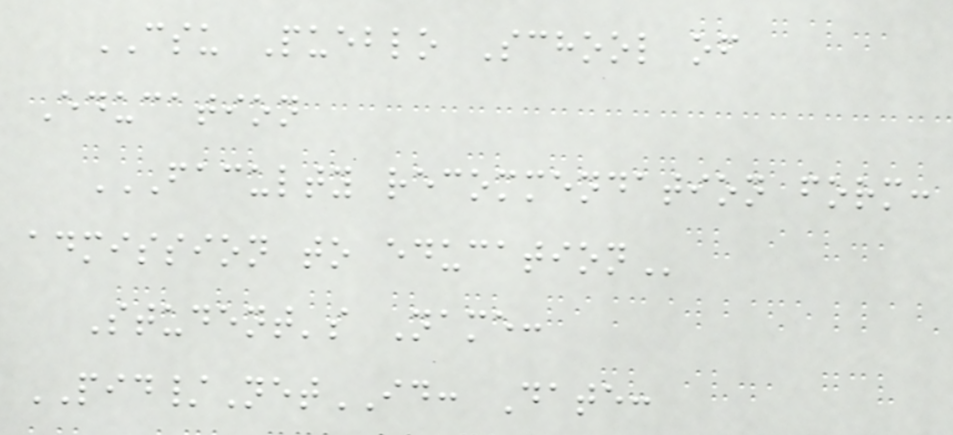CSU Pueblo School of
Education
FACULTY RECOMMENDATION FORM:
ADMISSION TO EDUCATION
Student's Name:
PID/NetID: Date:
